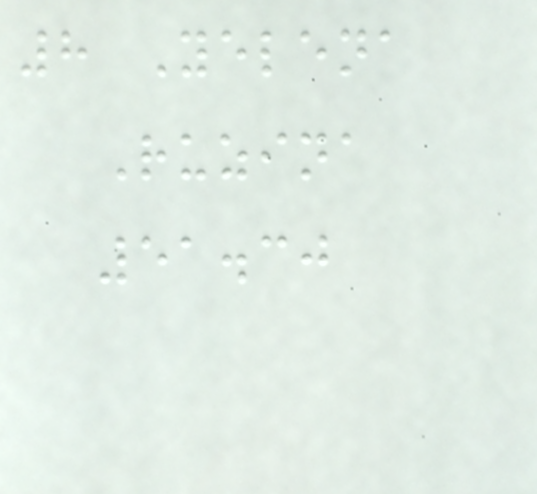8 Yelena
Ruzina
51.30
